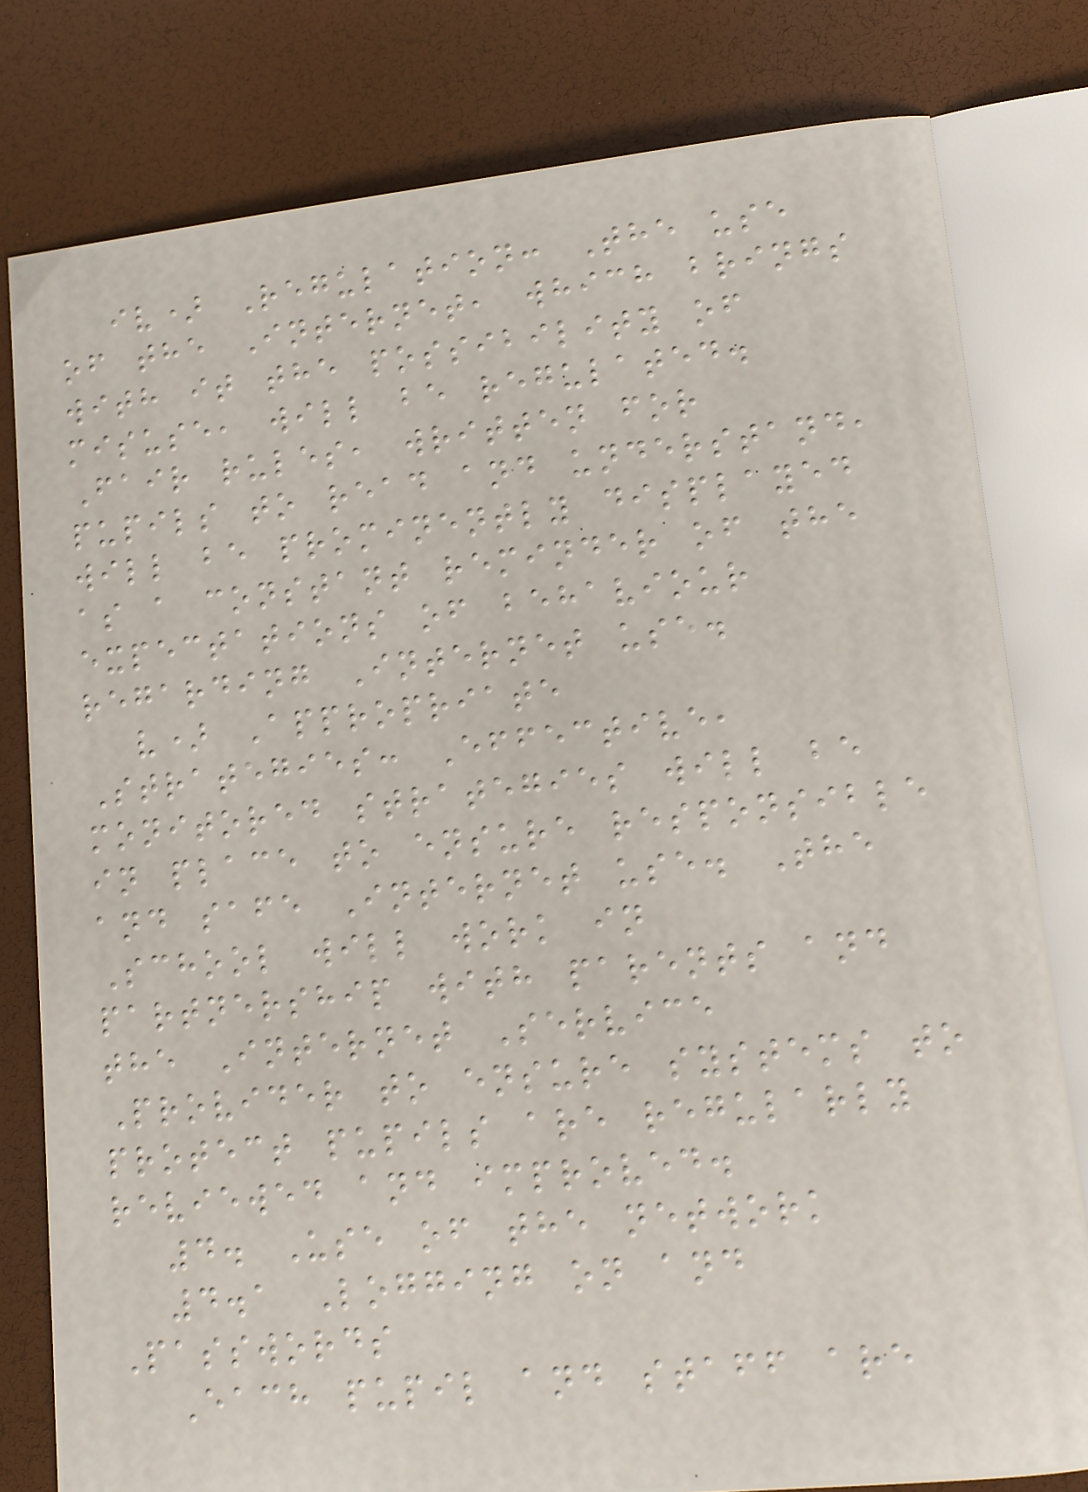iv) Regulation: The use
of the Internet, which brings
with it the possibility of
misuse, will be regulated.
Fair rules, written for
pupils to read and understand,
will be prominently displayed
as a constant reminder of the
expectations of behaviour
regarding Internet use.
v) Appropriate
Strategies: Effective,
monitored strategies will be
in place to ensure responsible
and safe Internet use. The
School will work in
partnership with parents and
the Internet Service
Provider to ensure systems to
protect pupils are regularly
reviewed and improved.
4. Use of the network
4.1 Logging on and
Passwords
Each pupil and staff are
